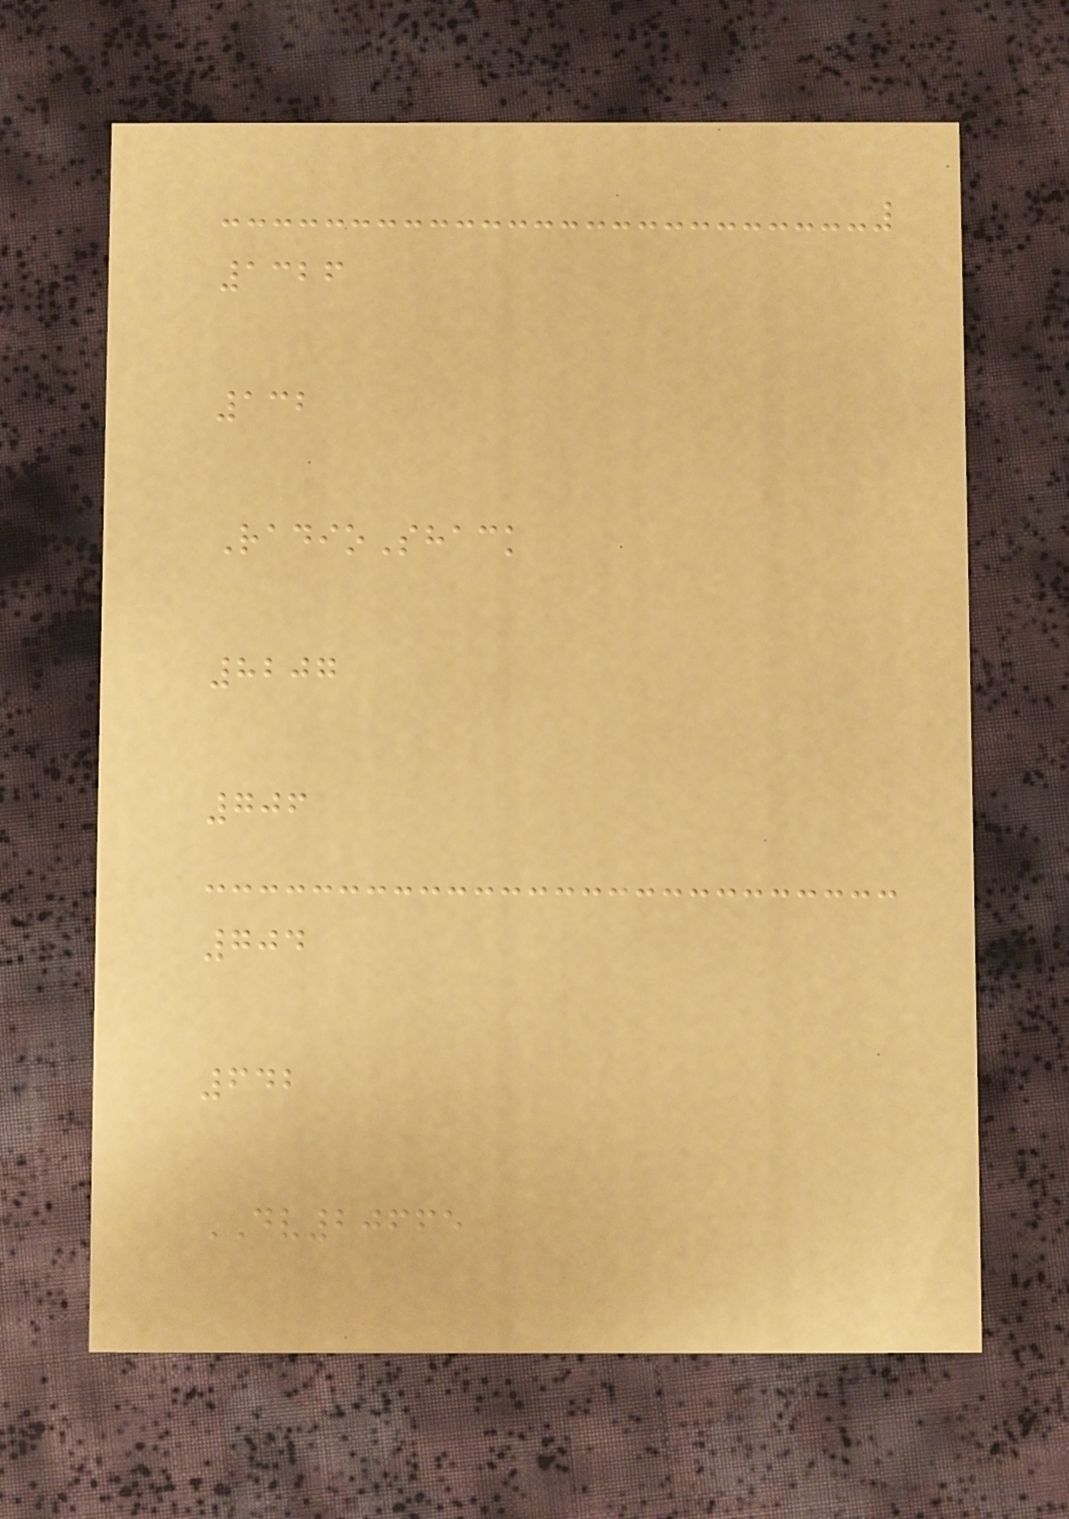1326
132
RadioShack
8207
706
704
642
DV20665
